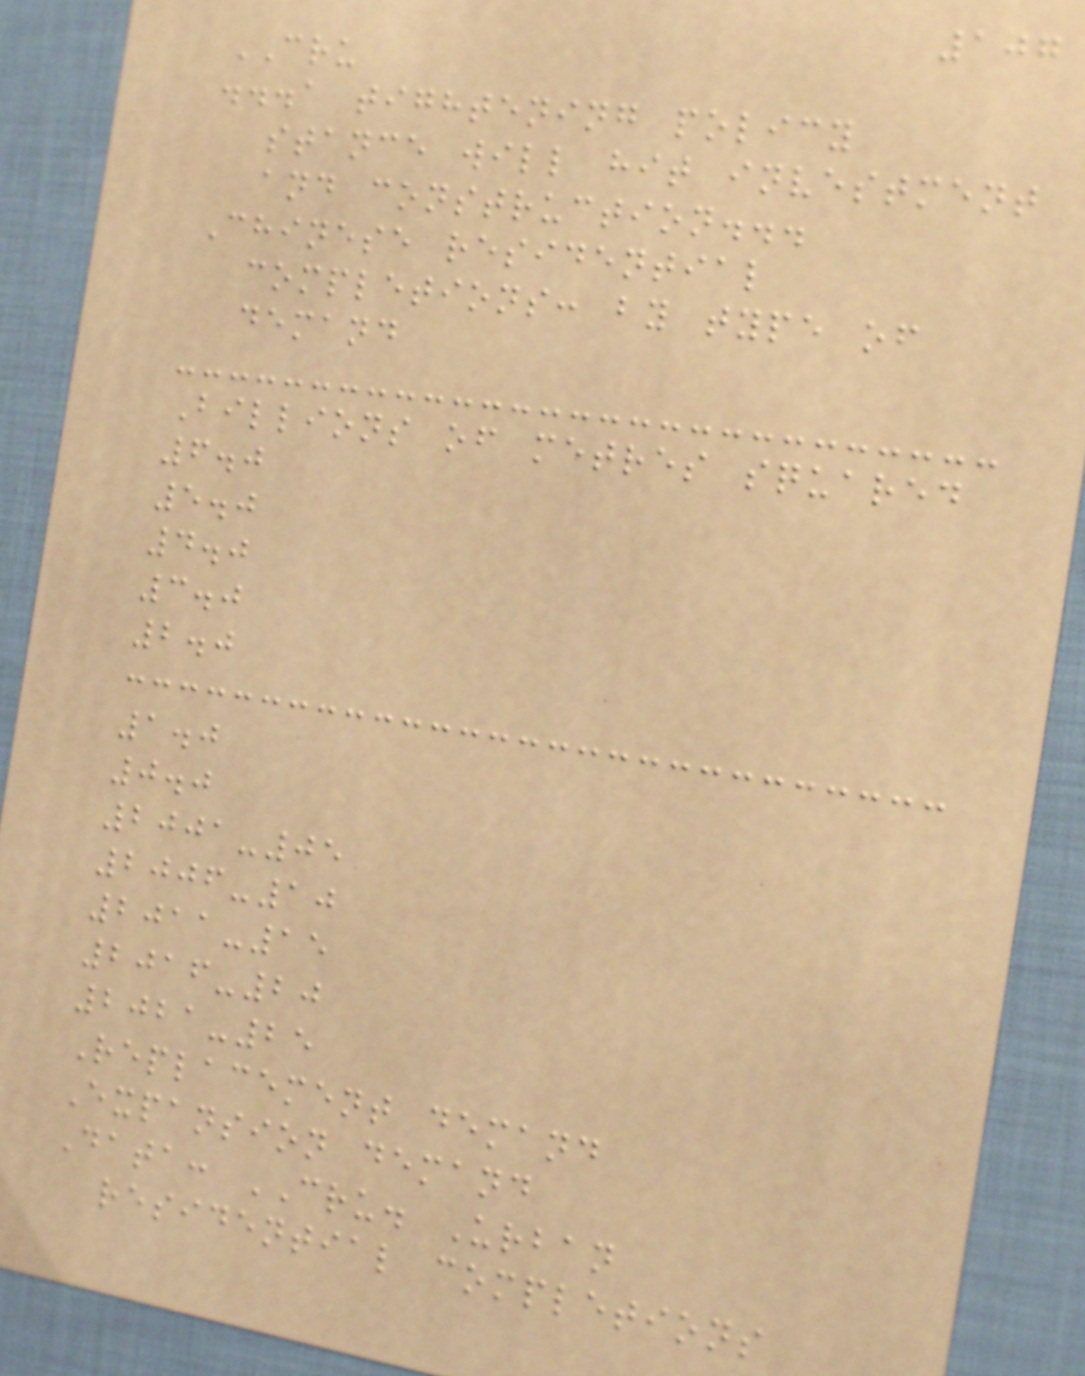107
CRU
...a tightening policy
stance will hit investment
and construction...
Chinese residential
completions: by type of
demand
Billions of metres squared
6.0
5.0
4.0
3.0
2.0
1.0
0.0
2001-05
2006-10
2011-15
2016-20
2021-25
Replacement demand
Expansion demand
Data: CRU. Urban
residential completions
